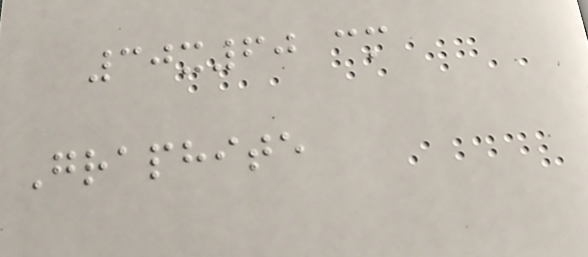30x60 cm
Graphite
